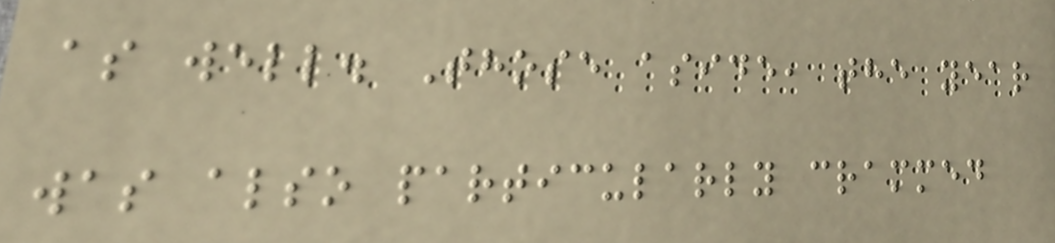as well. Those aside, the year
was also particularly crammed
